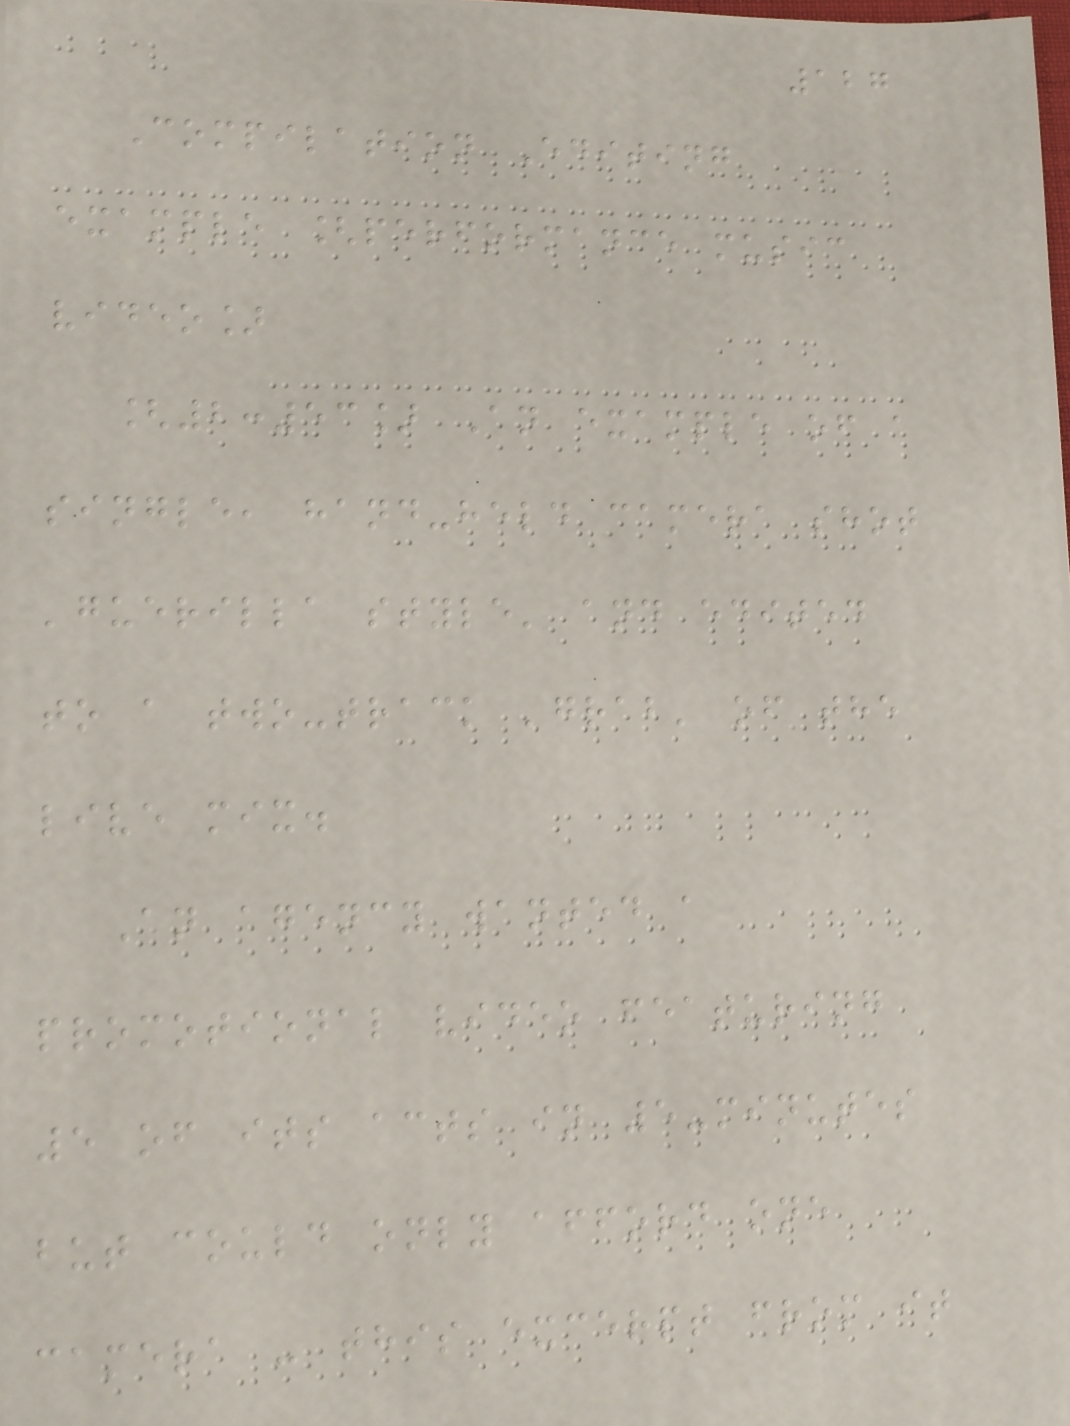127
Compilation Editing
example [performance music
video]
[2:53] An example of a
single, hand-held camera shot
'guerilla style' and edited
to a two-track 'grab' of the
live mix.
An agency wanted a
promotional video featuring
5 of its acts in 5-minutes
but could only afford one
camera - this excerpt from it
